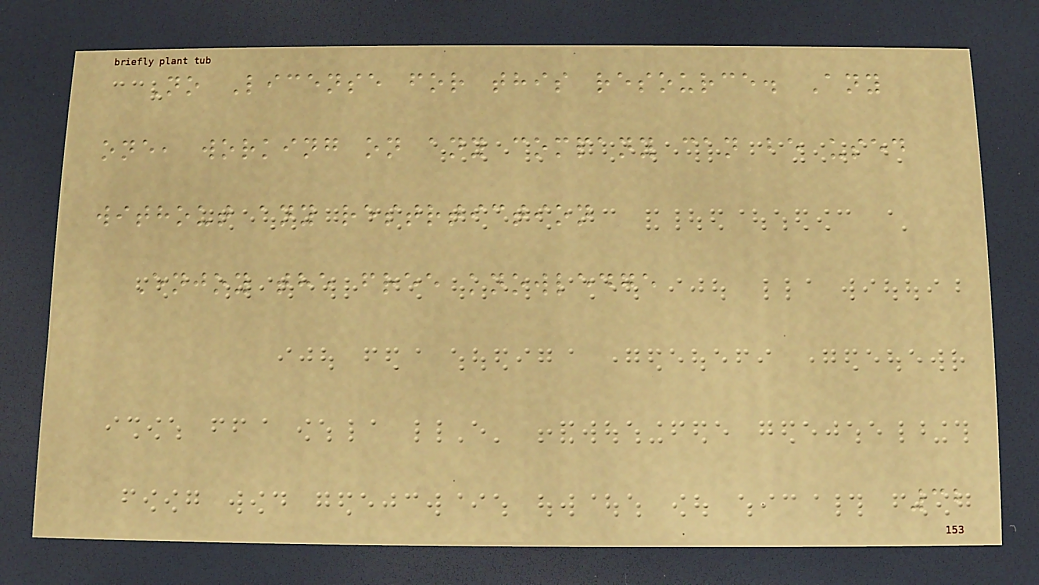No License for this resource. Any
one, working on any company can be used
without any restrtiction
Enjoy the free knowledge
32
